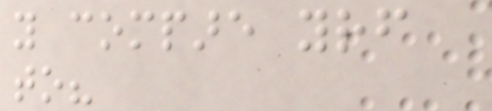you compare yourself
to?
